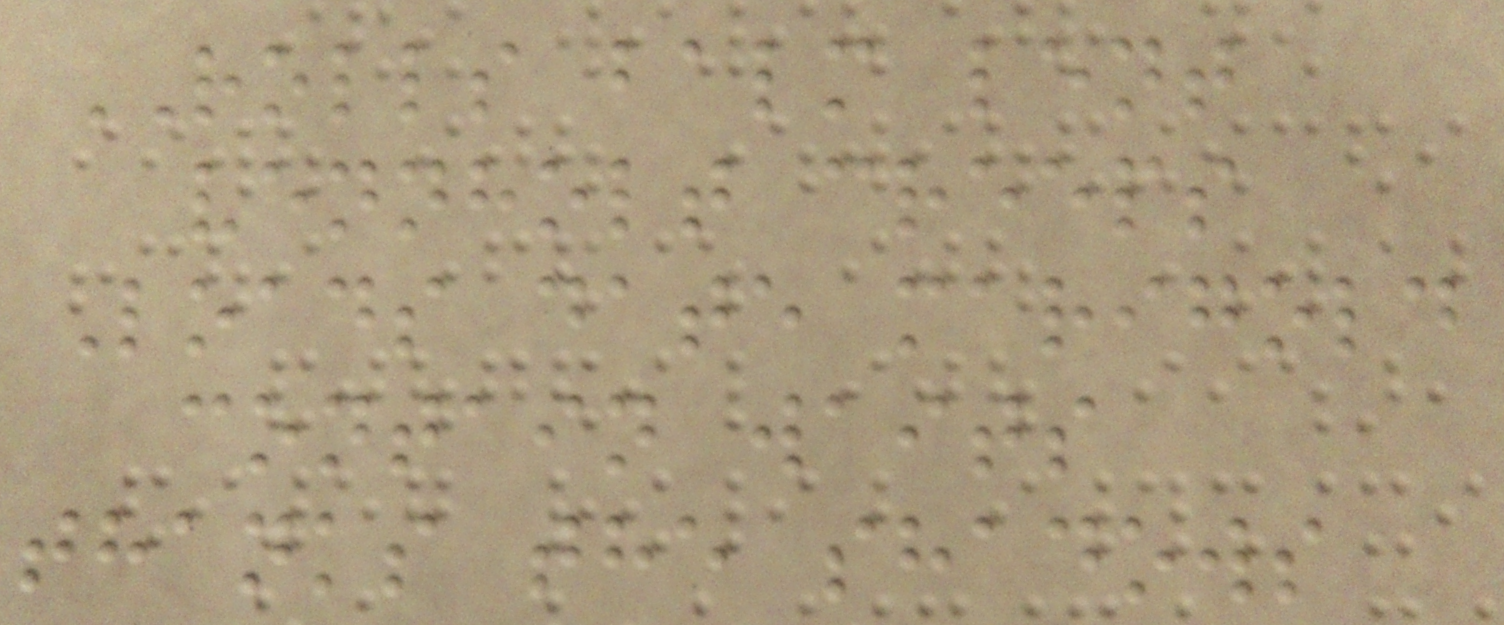ROLLS balm lent
vennholt creeps
Loads date marigold
contain waits
thanks the shadows
